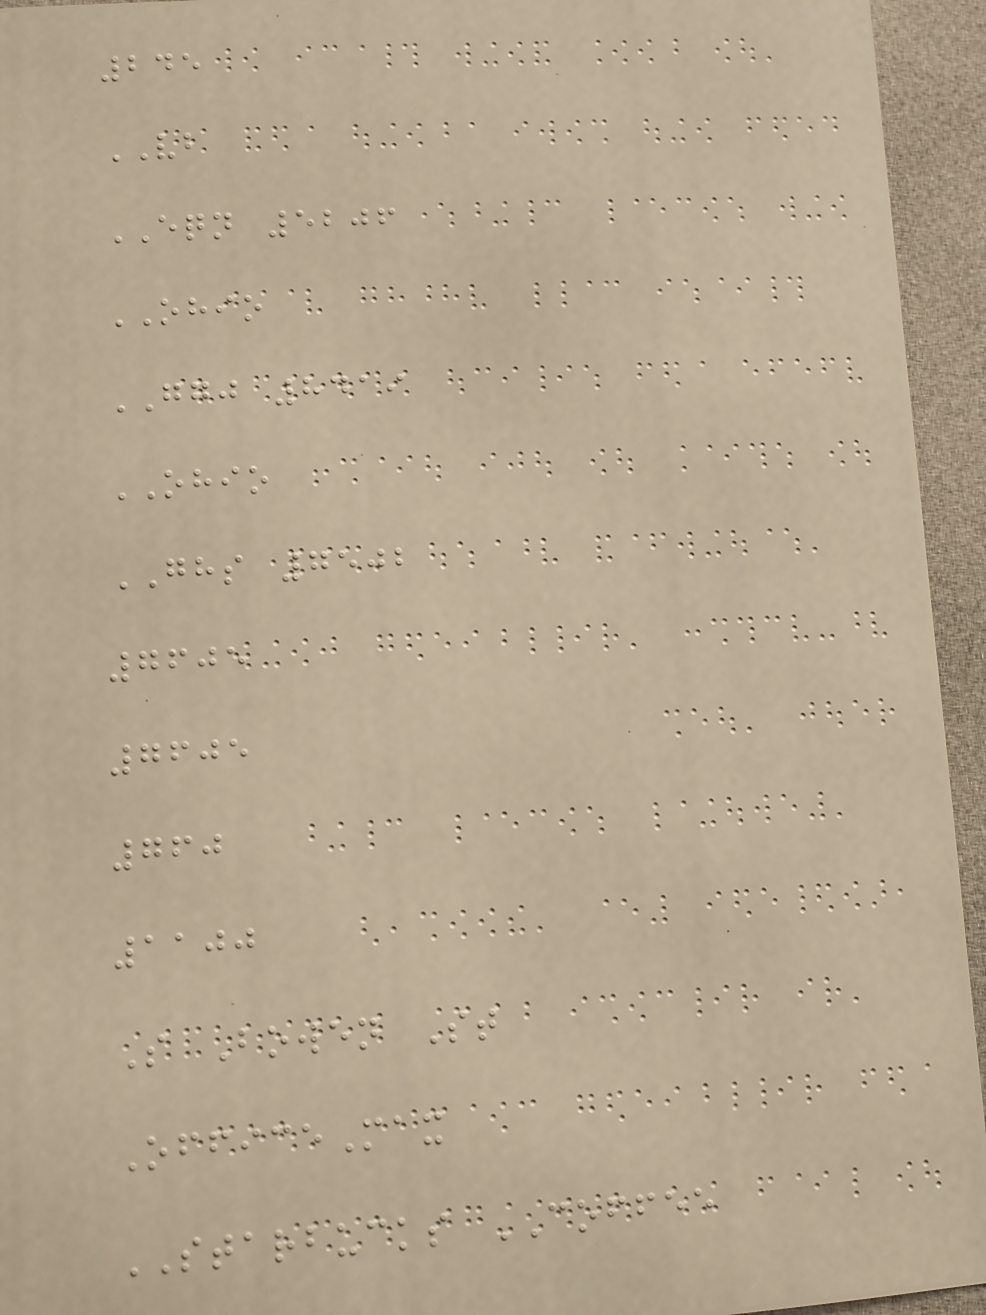245
VB
EQN 5206
OHIO
GGJ 8419
OHIO
GHS 7502
7605
7605
760
1100
S Bowen St
OfficeMax
STARBUCKS COFFEE
